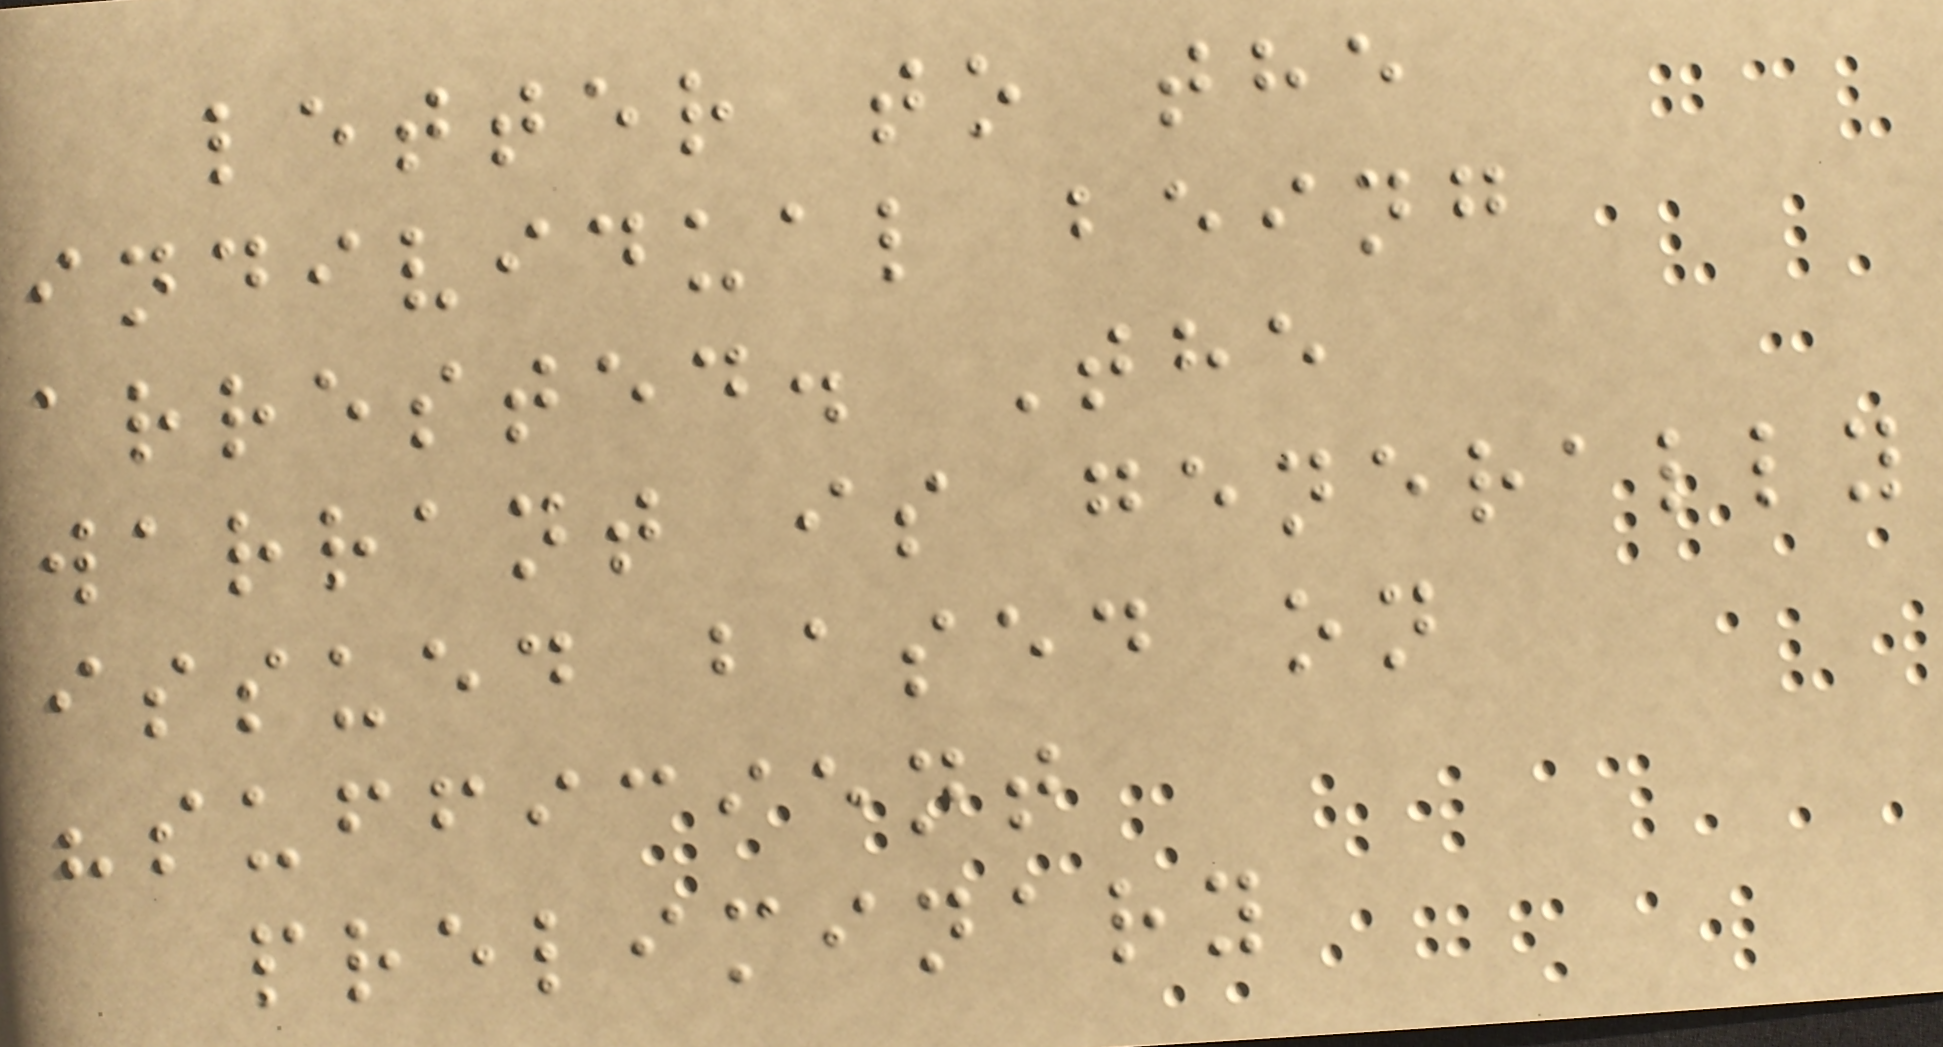letter to the
individual being
arrested. The
warrant is generally
issued based on
"sufficient
preliminary
